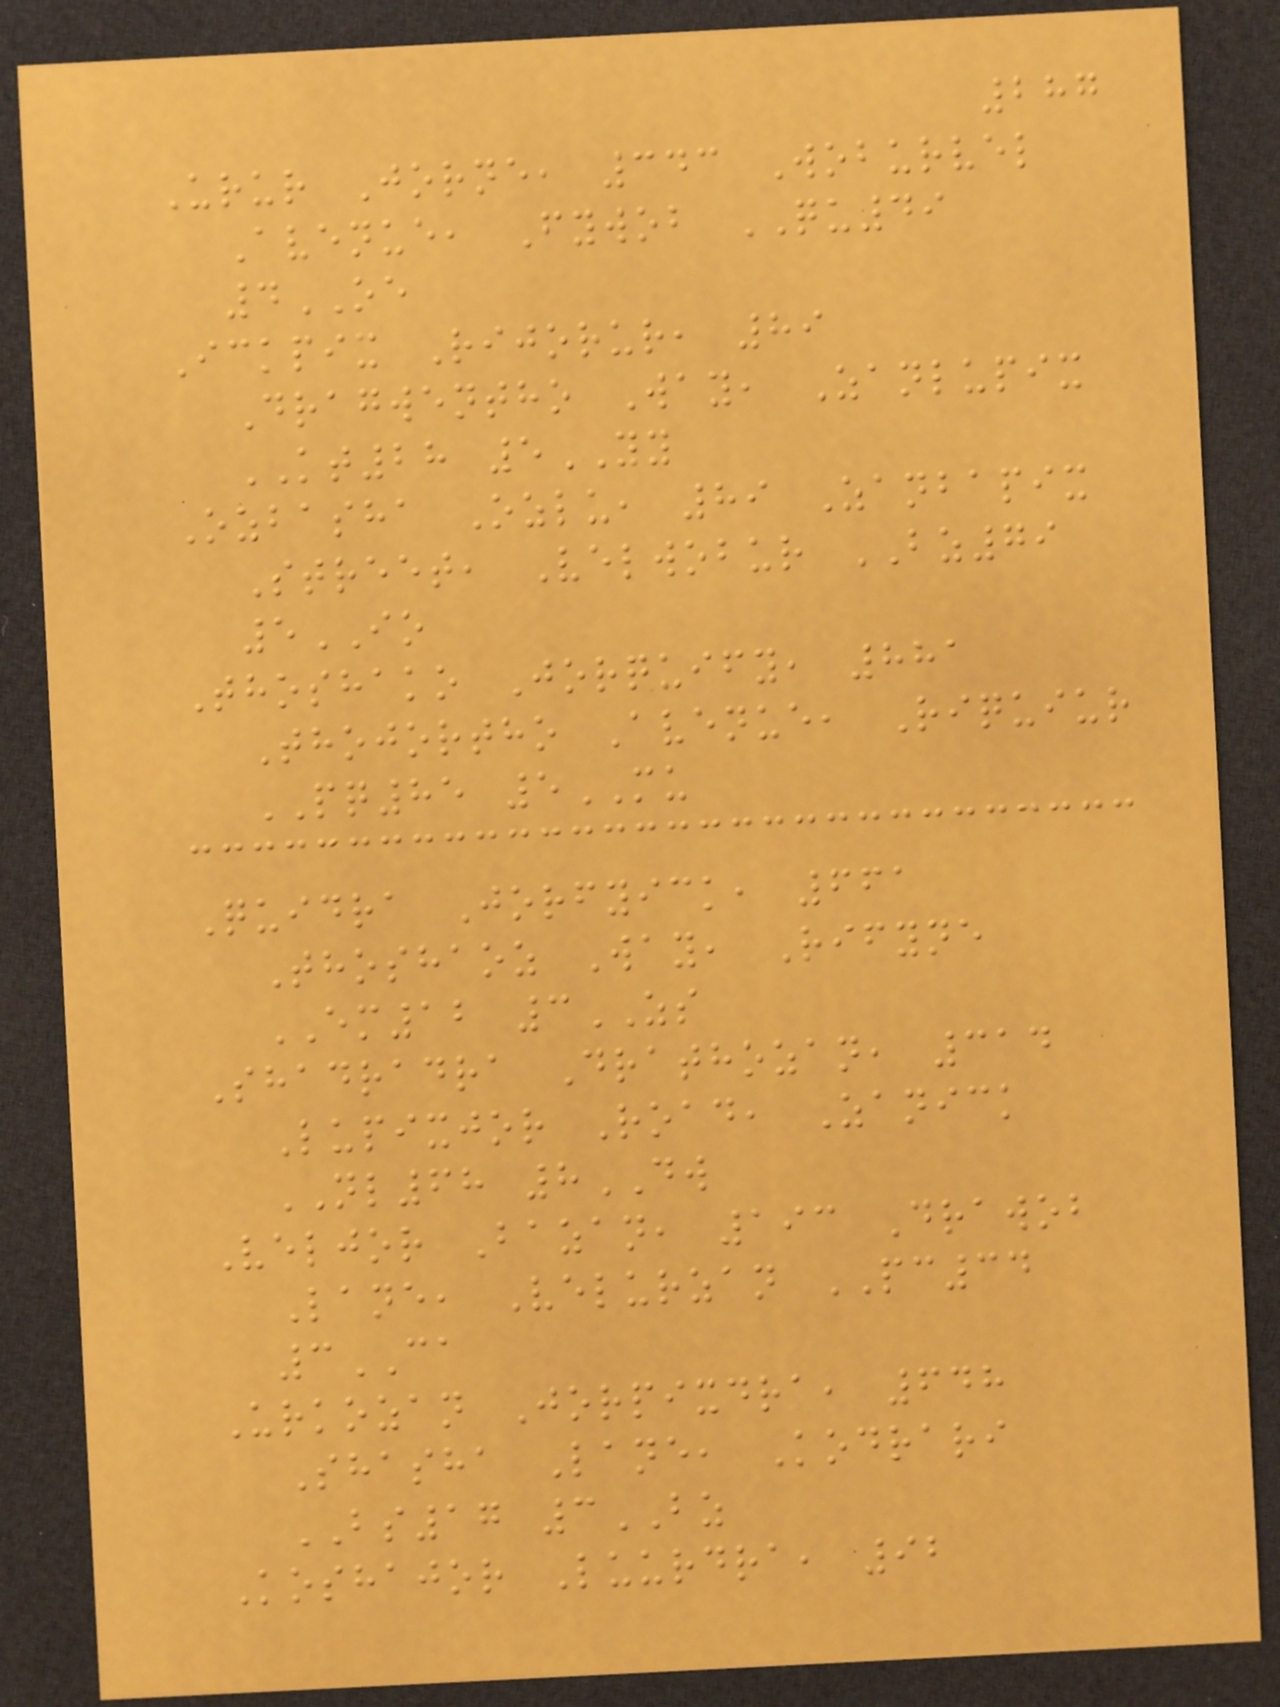287
Urur Jorne, 343 Woburvel
Avenue, Fywob QU49
4OE
Ickpix Rijorur, 89
Dragwentho Way, Zanlupix
KT28 5YY
Ozbasha Ozlu, 89 Zanbapix
Street, Velwobur BZ79
5IO
Thoshako Jorquify, 881
Thojortho Avenue, Riquiur
PQ85 5MU
Quidra Jorfyick, 661
Thoshaoz Way, Rifyne
EM12 3ZS
Shadradra Drathozan, 314
Lupixjor Road, Zanick
NL68 8DW
Veljor Bazan, 193 Drawob
Lane, Velurzan PC34
3CA
Urkozan Jorpixdra, 648
Shasha Lane, Kodrari
BS17 3BZ
Koshajor Luurdra, 92
